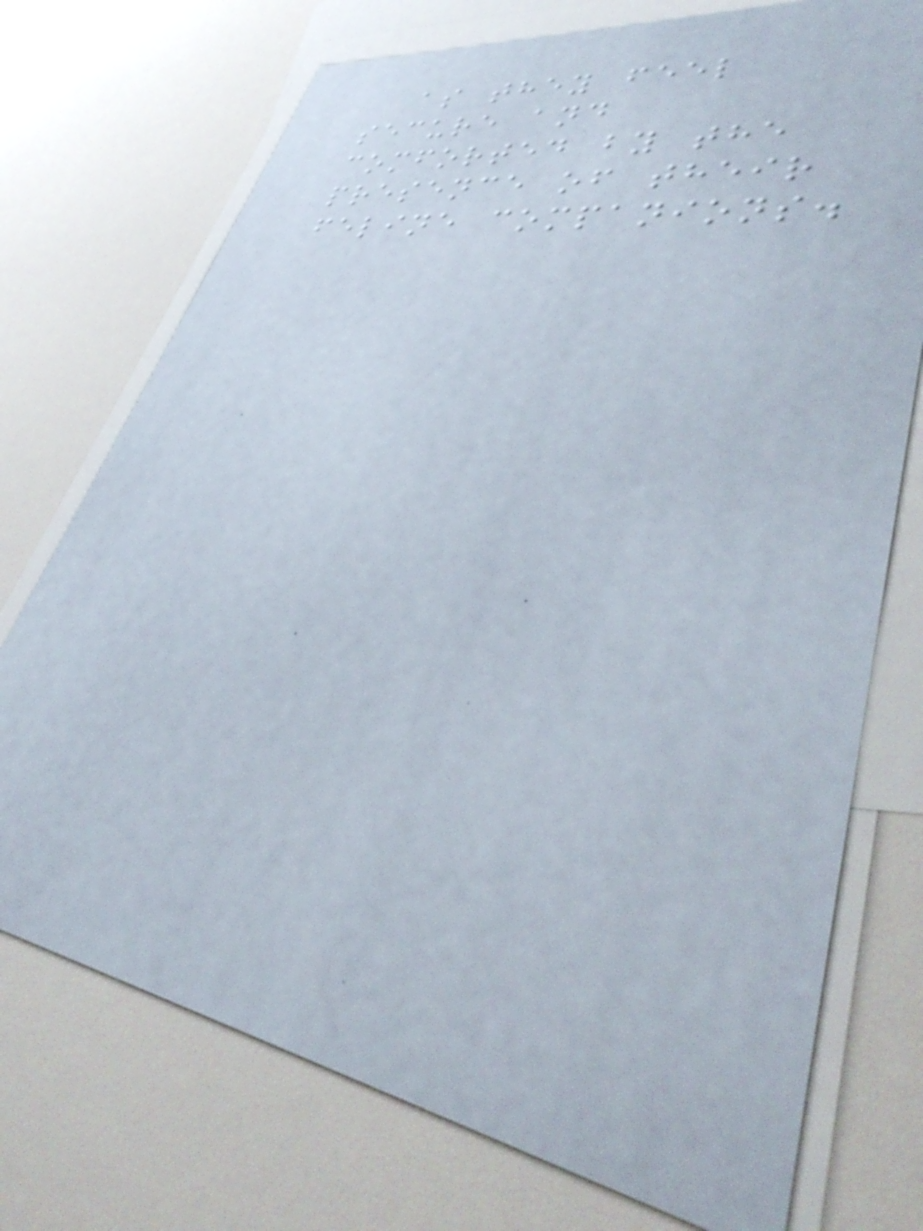as they feel
secure and
comforted by the
presence of their
feline companions.
